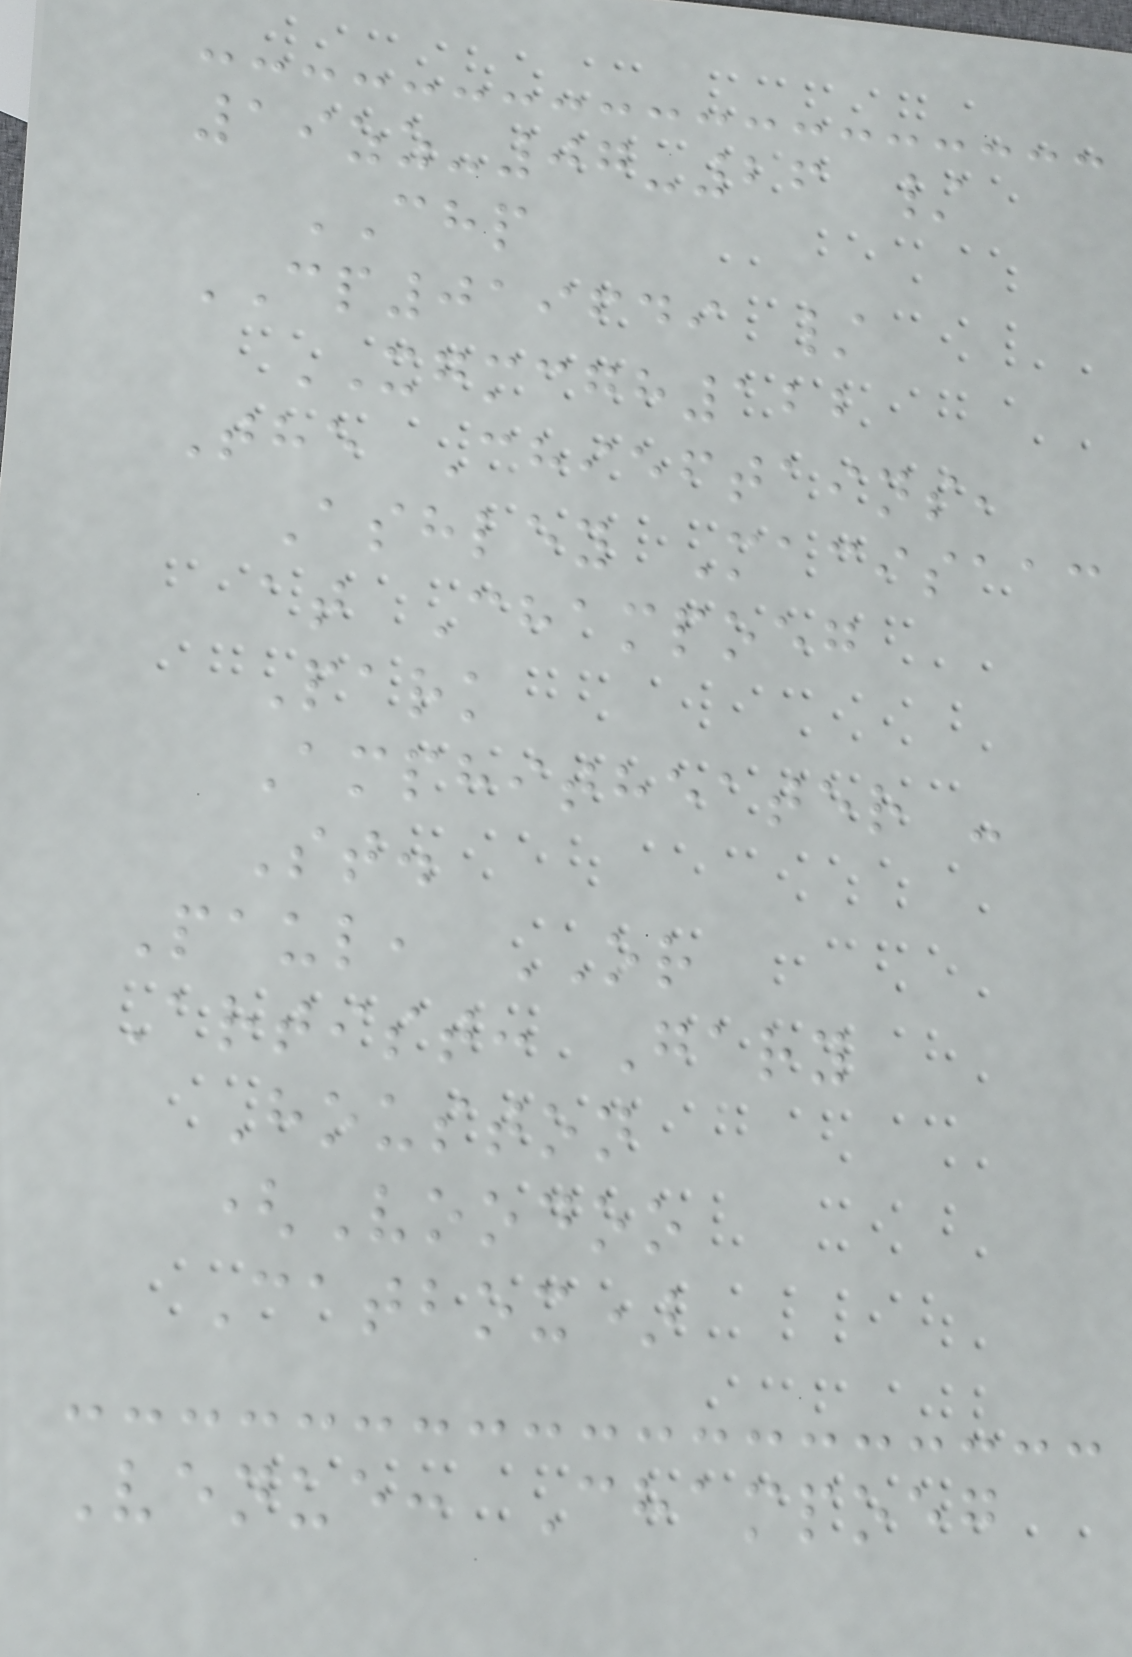19zz-07-26 /
CHP
CP019649 /
XGMCGH122
The Chieftains,
Ashley Macisaac
at Champoeg
Park
Amphitheater -
St.
Paul, OR
Artist: Gary
Houston
(Voodoo
Catbox)
Venue: Champoeg
